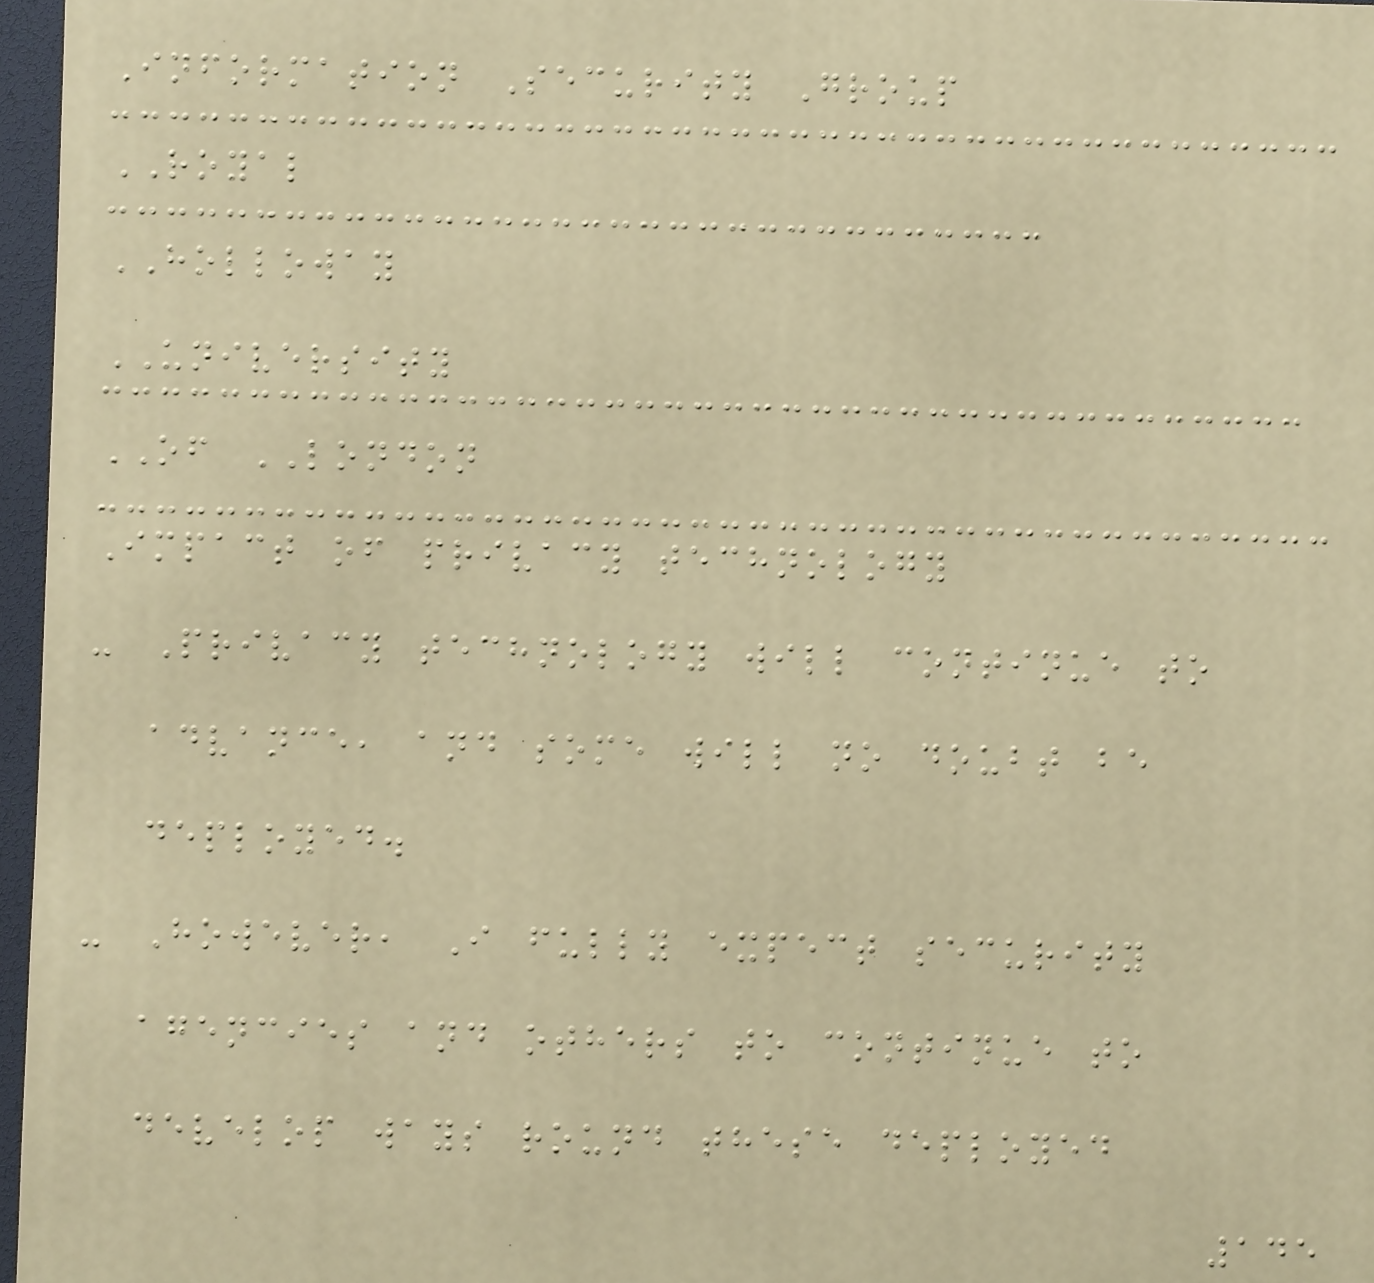Information Security Group
ROYAL
HOLLOWAY
UNIVERSITY
OF LONDON
Impact of privacy technology
- Privacy technology will continue to
advance, and some will no doubt be
deployed.
- However, I fully expect security
agencies and others to continue to
develop ways round these deployed
145
